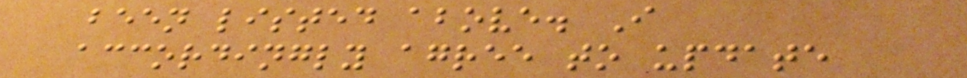been listed above. I
accordingly agree to update
